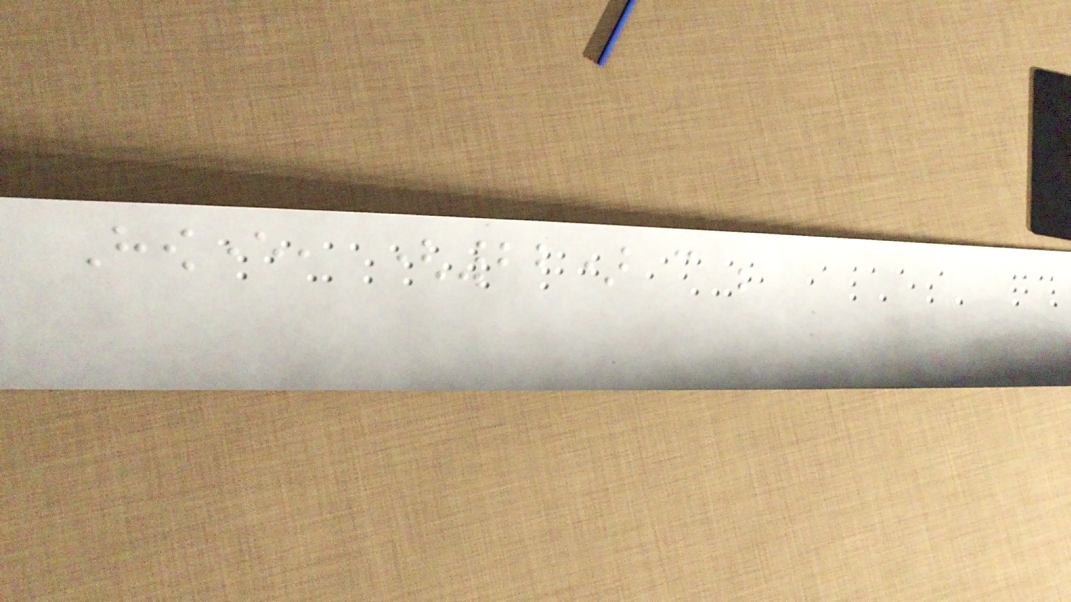However, (22) can be
